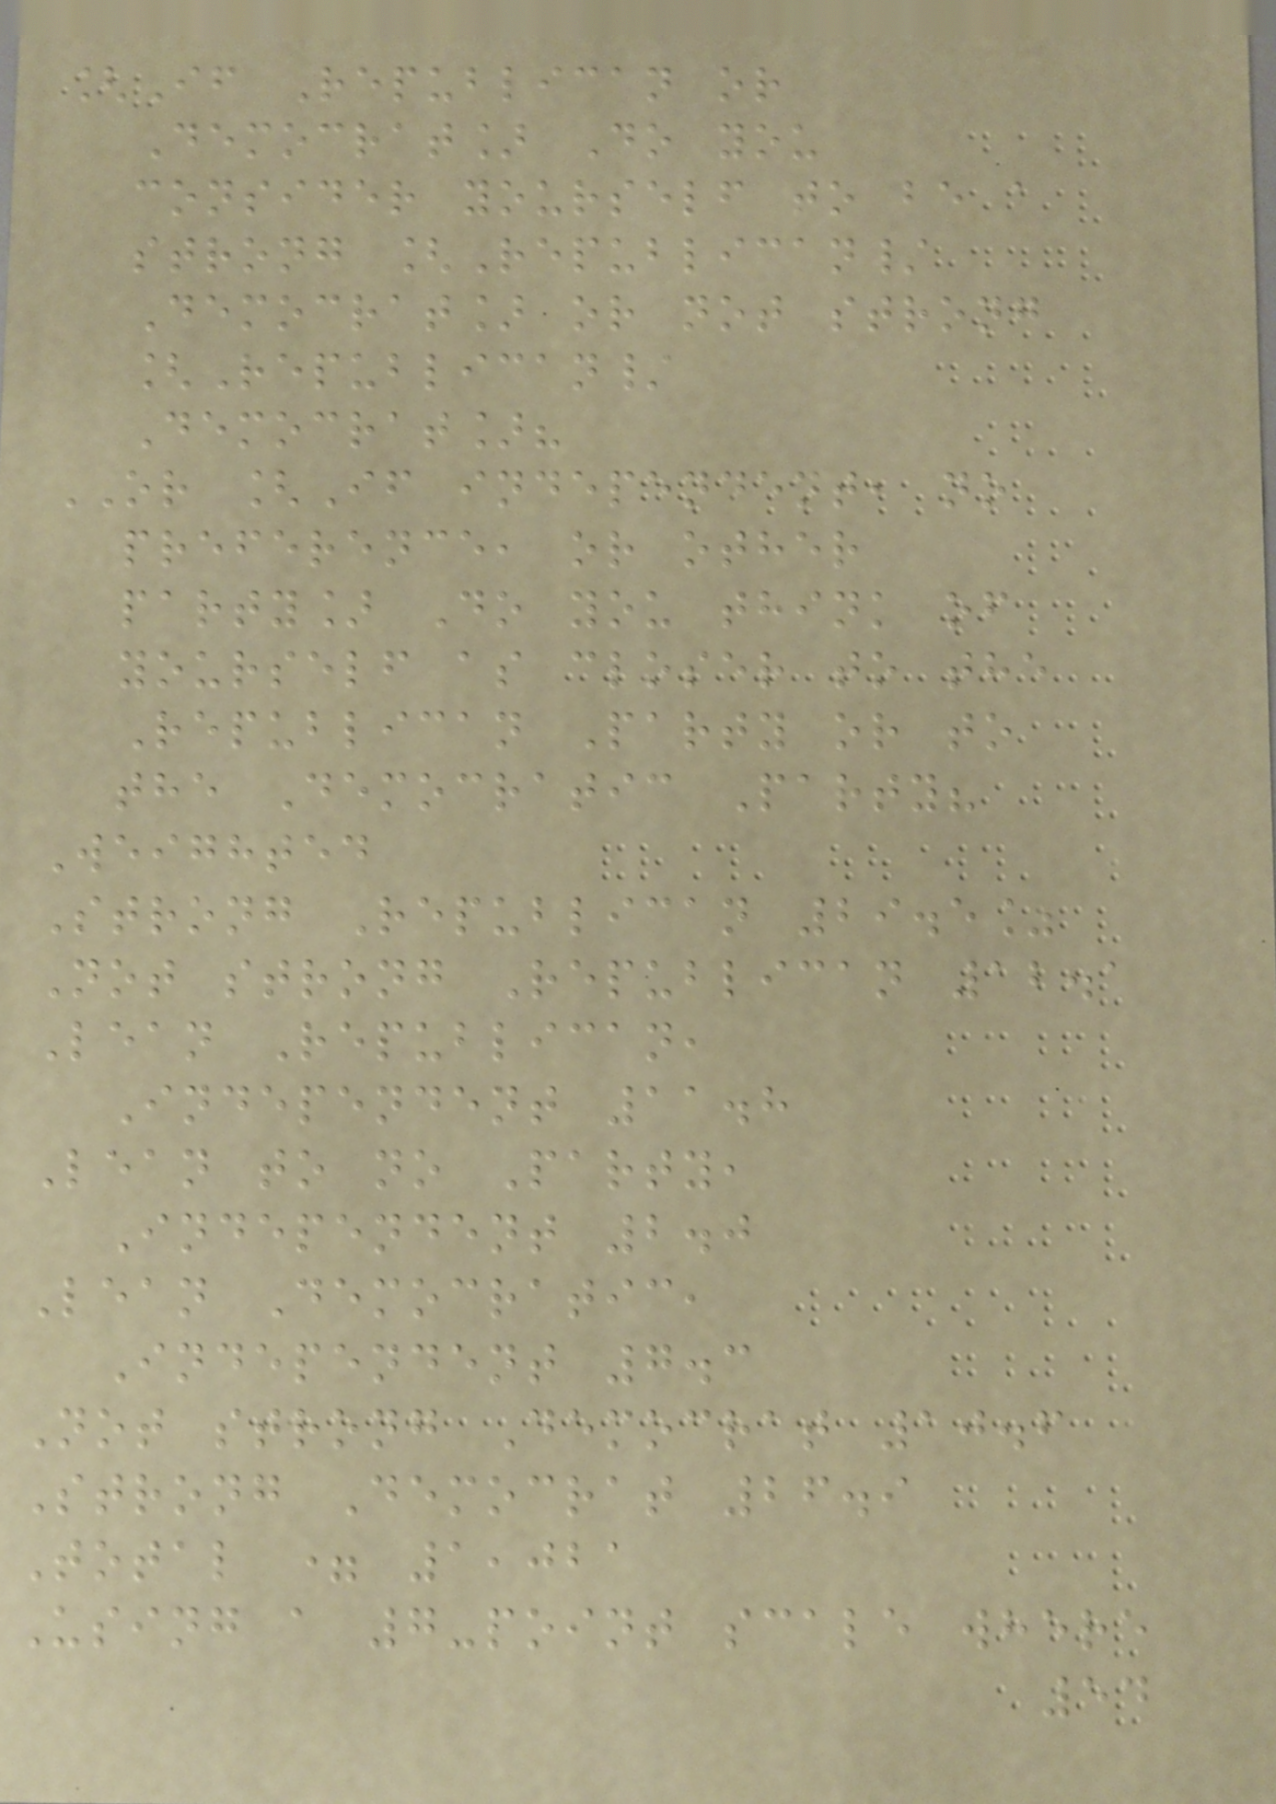[If Republican or
Democrat] Do you
consider yourself to be a
strong [Republican/
Democrat] or not strong
[Republican/
Democrat]?
OR [If independent, no
preference, or other
party] Do you think of
yourself as closer to the
Republican Party or to
the Democratic Party?
Weighted
Strong Republican 29.5%
Not strong Republican 12.1
Lean Republican,
Independent 11.8
Lean to no Party,
Independent 2.0
Lean Democratic,
Independent 7.3
Not strong Democrat 10.6
Strong Democrat 26.9
Total = 1,021
Using a 7-point scale where
54
